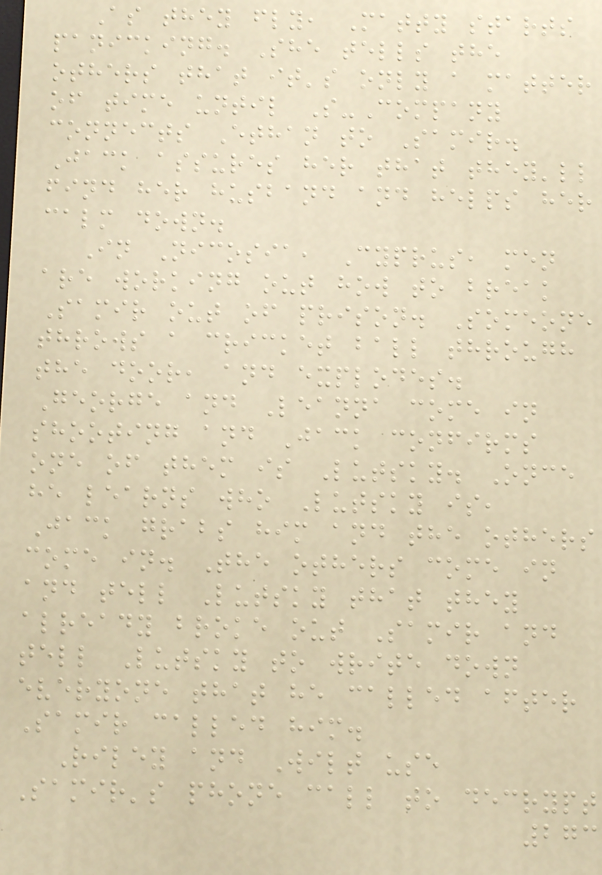As they fly, Matty starts
panicking. She tells the
others that it's only a matter
of time until S-Company
connects Ethan to Samir.
Jack assures her that they'll
find her husband and helps her
calm down.
In Nicosia, Cyprus, men
are working out how to break
Samir out of prison. Someone
throws a cricket ball through
the door, and explodes.
George and Leanna come in
shooting and Jack confirms
one of them is Lutsky. Once
he learns who Lutsky is,
Jack grabs him and the others
come in. The others come in
and tell Lutsky that they
already broke out Samir and
tell Lutsky to write down
everyone that he called after
Samir called him.
Riley and Wilt use
Samir's phone call to decrypt
273
